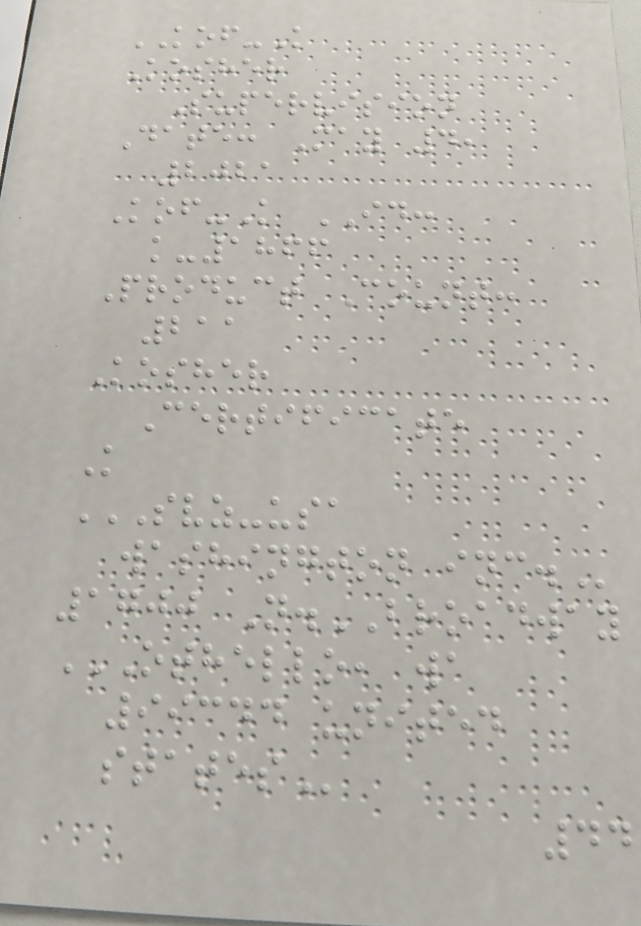KOF-K
Kosher
Supervision
Date: May 4,
2021
Kof-K ID:
k-1866
Product Count:
211
Kosher
Certificate
K
SVZ-USA
WASHINGTON INC.
1700 N.BROADWAY
OTHELLO, WA
99344 UNITED
STATES
44
